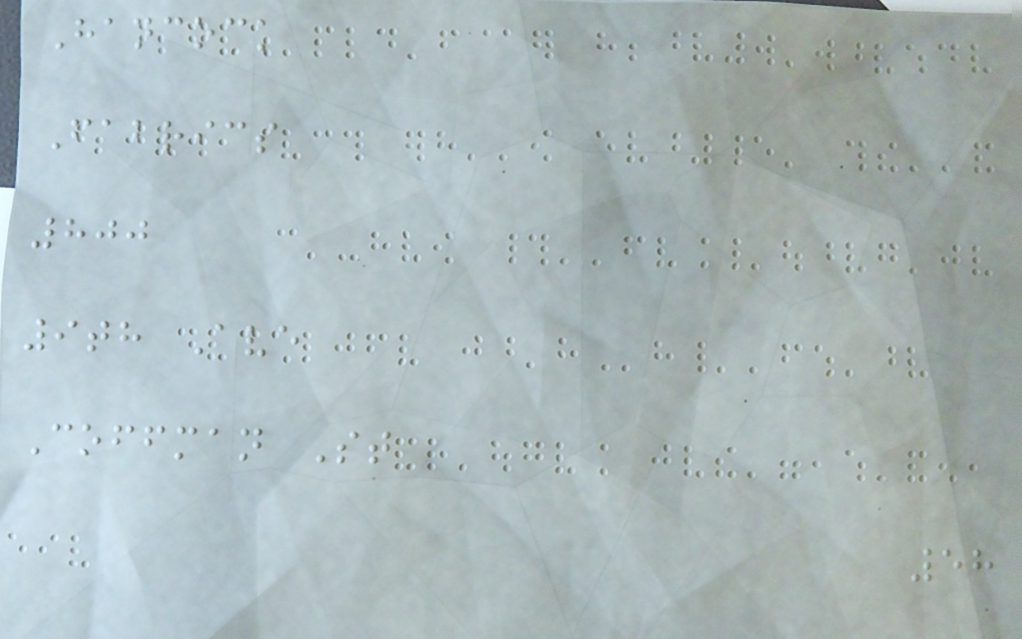Hancock
Fabrics
800
9th Ave
Coffman St
58
